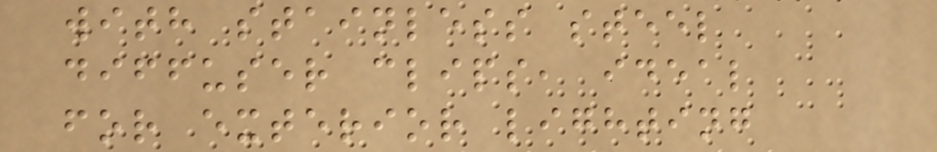with stainless steel
diffuser clips, ideal
for exterior lighting
